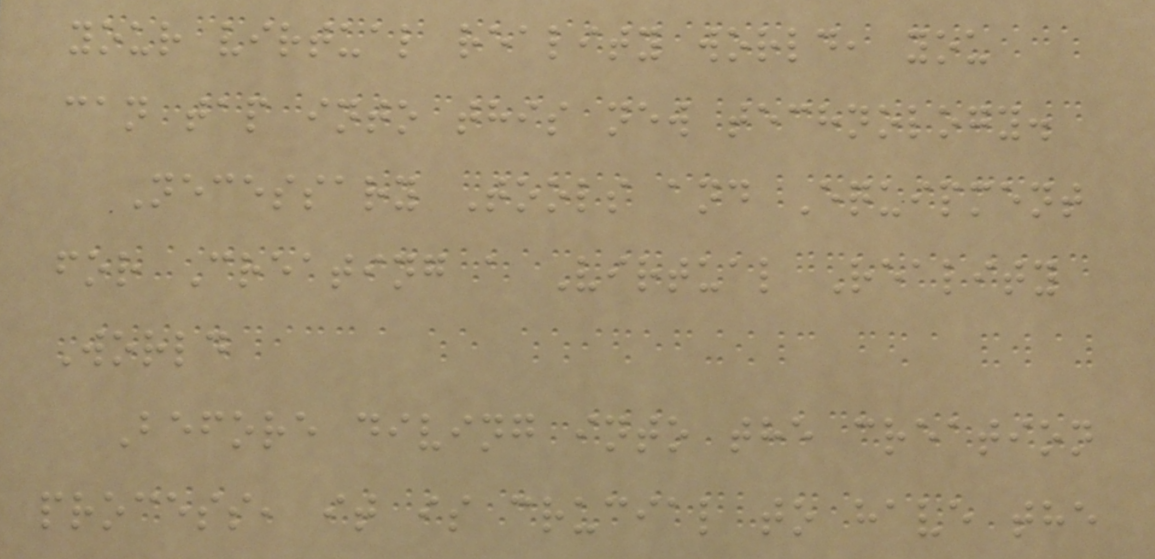your virtual reality world, you
can tap into this new technology.
Necessary Tools and Equipment
for Creating a Virtual Reality
World
Before diving into the creation
process, it is crucial to have the
